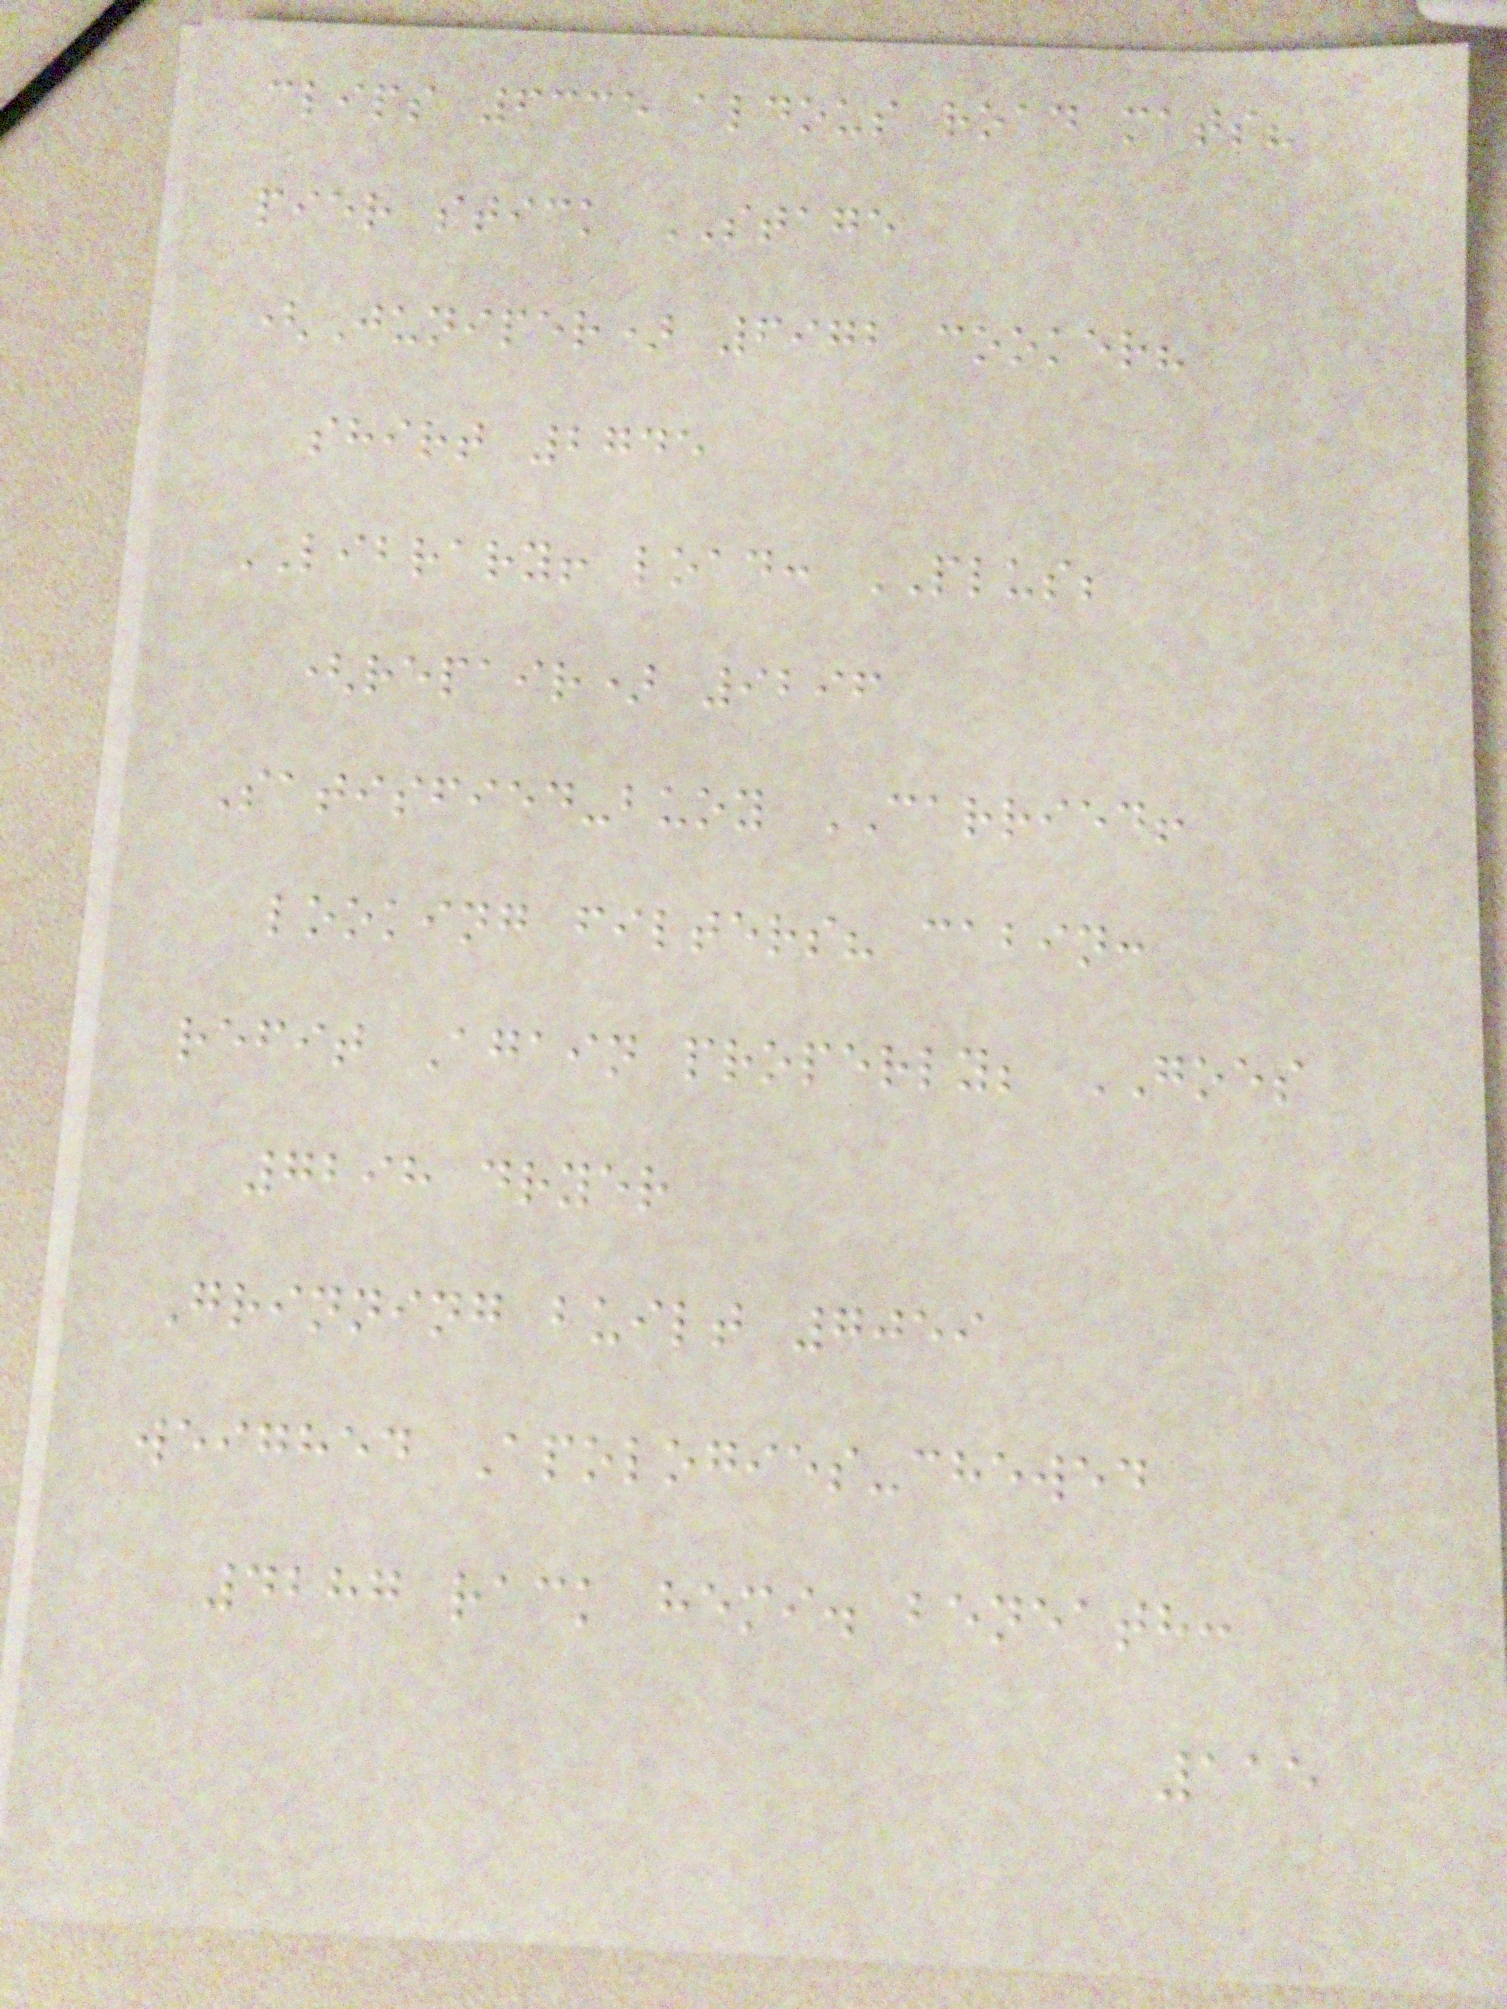clips 6335 aldous road mats?
pier stick STAGE
(Juniper) 6972 cooker?
shirt 2745
LIBRARY! load: PLUS;
(repair) 9296
Satisfied-buoy CARRIED!
looking filters? cabin:
refit Again properly; GOES
7298 dryer
Grinning built 7059
weighed Apologies-chewed
4287 rack hemi. beneath:
115
